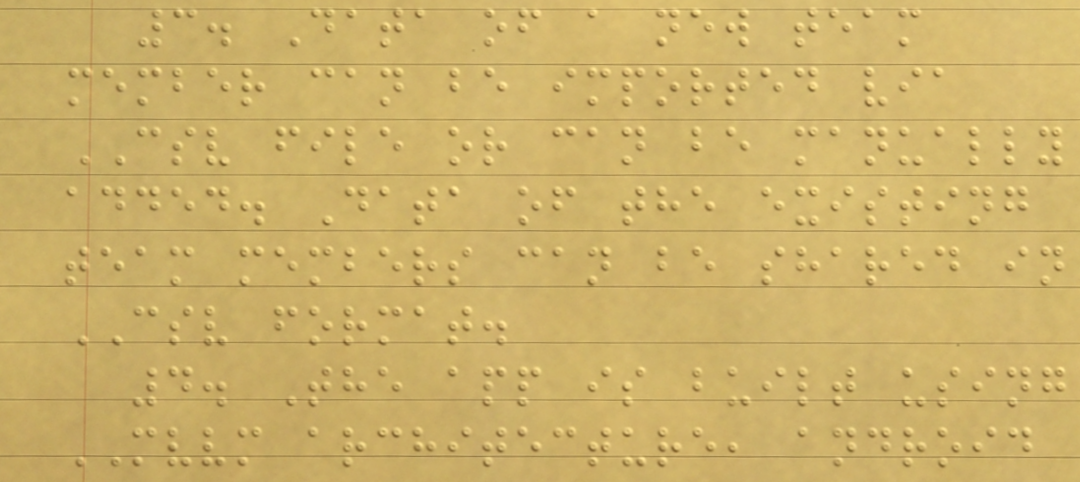3. Data of a new team
member can be imported via
CSV file or can be manually
added. Data of the existing
team members can be shared in
CSV format.
4. The app is built using
MVVM architecture, android
